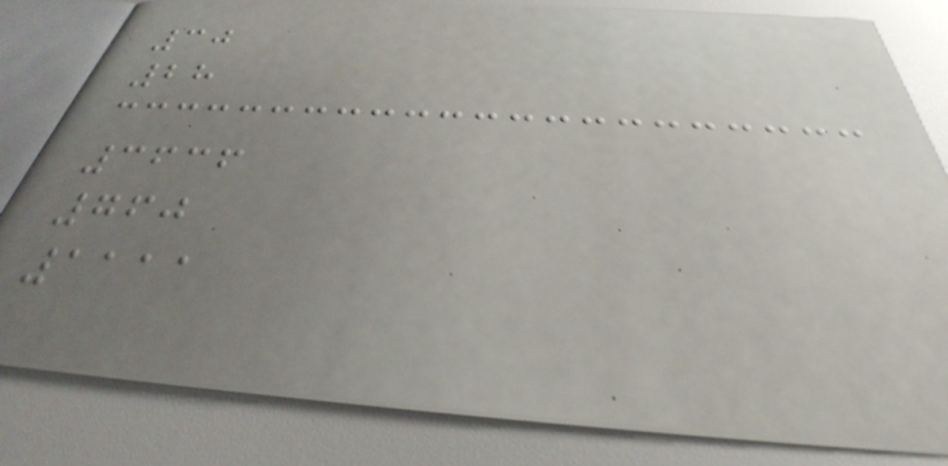30
28
3636
760
1111
